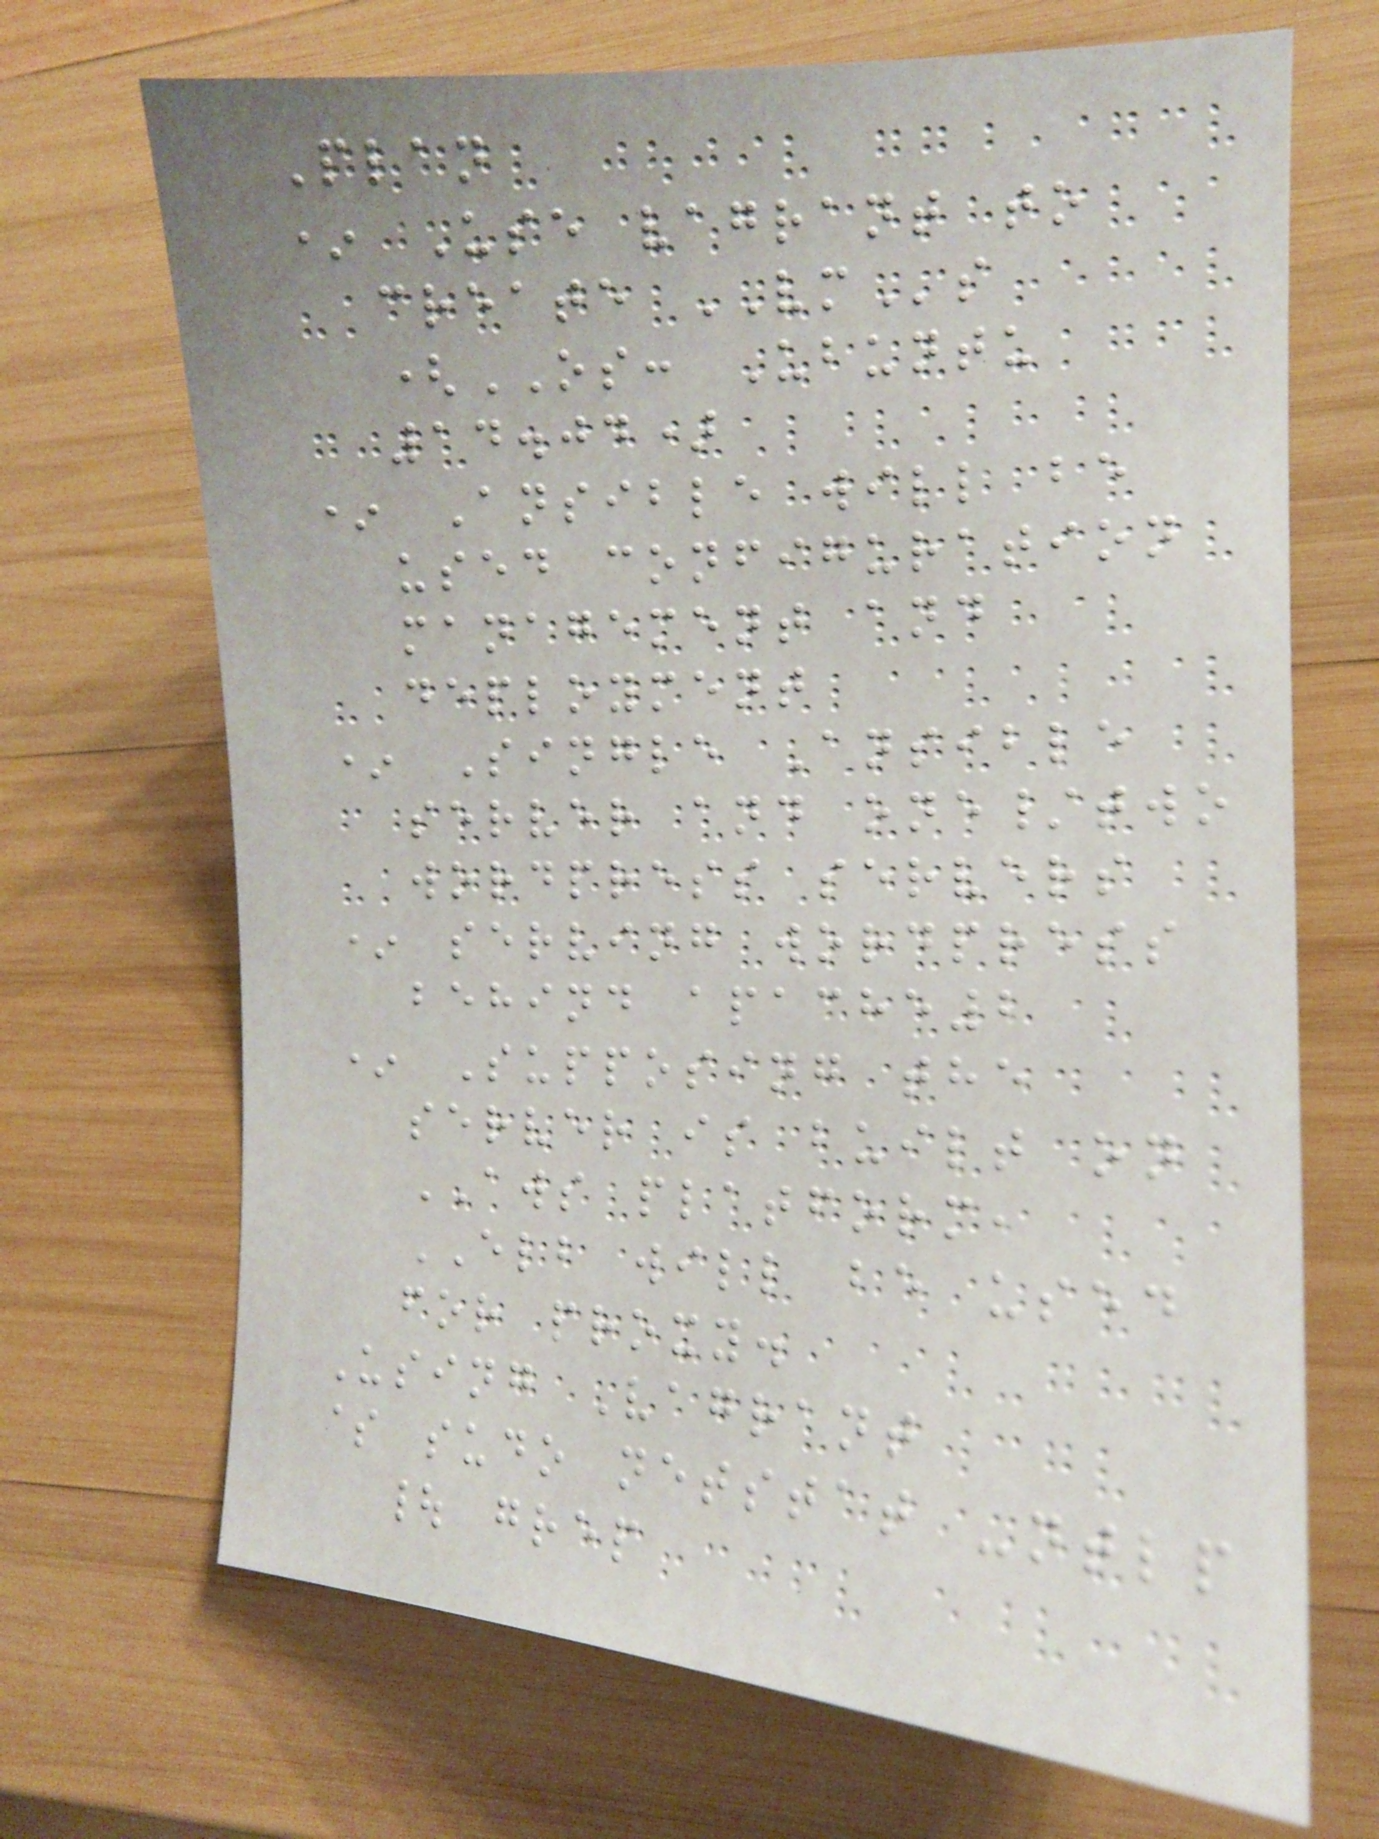Plan
* Use vagrant to
create VMs
(OS: Ubuntu
14.04)
* Ansible will be
used configuration
management and
deployment
* Single Ansible
server and one/two
wordpress servers
* serving wordpress
behind apache2
* Supposing the
server is built on
AWS platform,
ELB will be used
for proxy.
Using Vagrant
$ sudo netstat -ntlp
| grep
